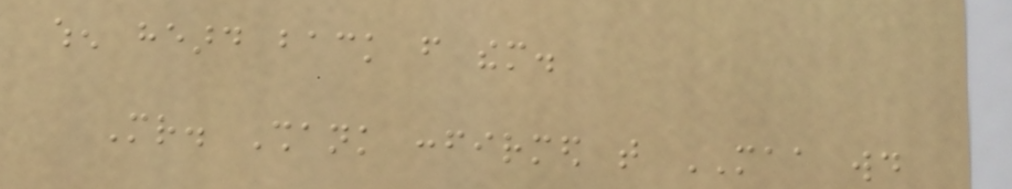when heard back from them.
Mr. Shank confirmed that MAA would
